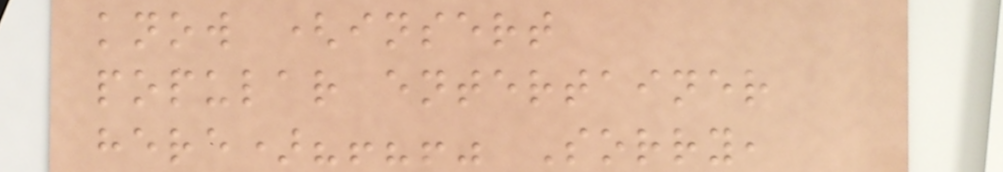know (insert
popular entertainer
here)?!?!" Sorry,
